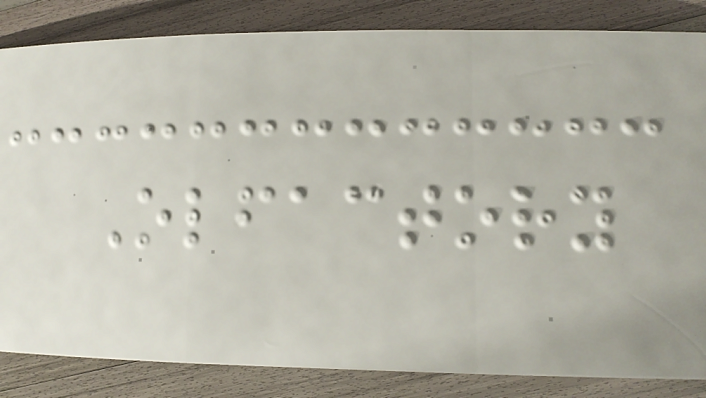Olfactory
